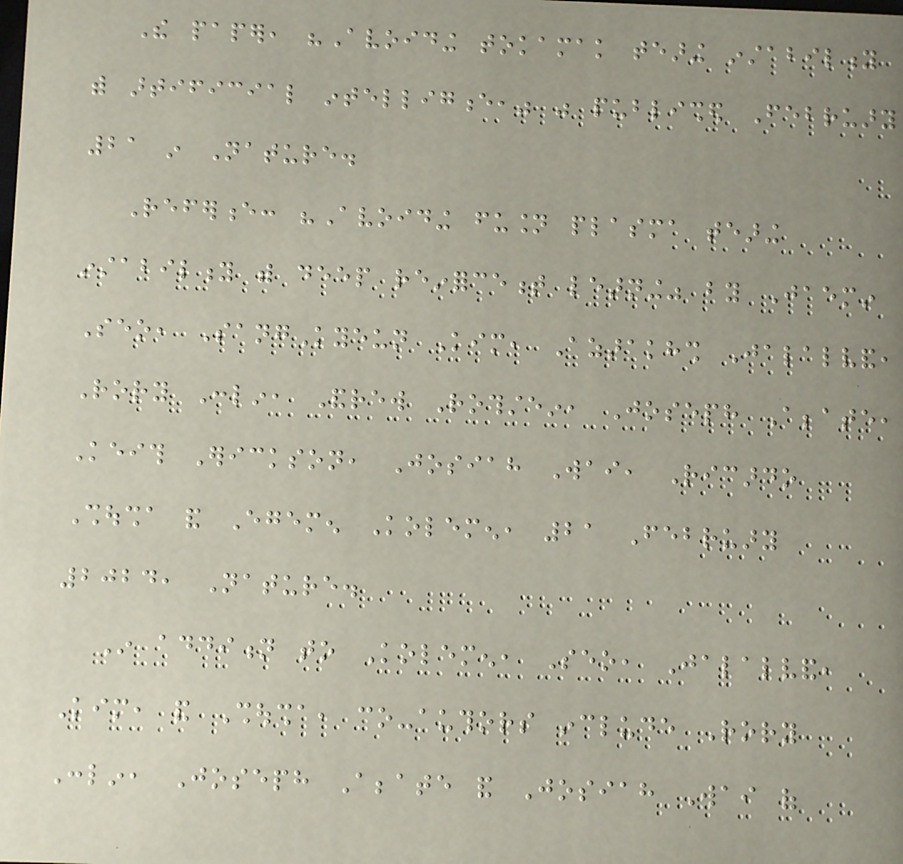The paper, "Avoiding tokamak tearing instability
with artificial intelligence," was published February
21 in Nature.
Reference: "Avoiding fusion plasma tearing
instability with deep reinforcement learning" by Jaemin
Seo, SangKyeun Kim, Azarakhsh Jalalvand,
Rory Conlin, Andrew Rothstein, Joseph Abbate,
Keith Erickson, Josiah Wai, Ricardo
Shousha and Egemen Kolemen, 21 February
2024, Nature.
In addition to Kolemen, Seo, Jalalvand,
Kim, and Shousha, co-authors include Rory
Conlin, Joseph Abbate and Josiah Wai of
